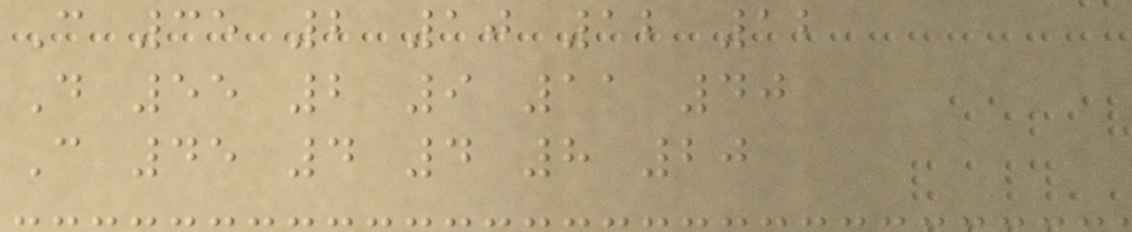C 35 2 10 12 12
D 55 2 9 11 40
C 45 4 4 8 20
